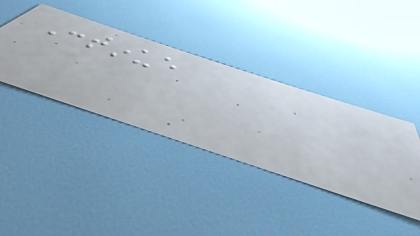Continue
